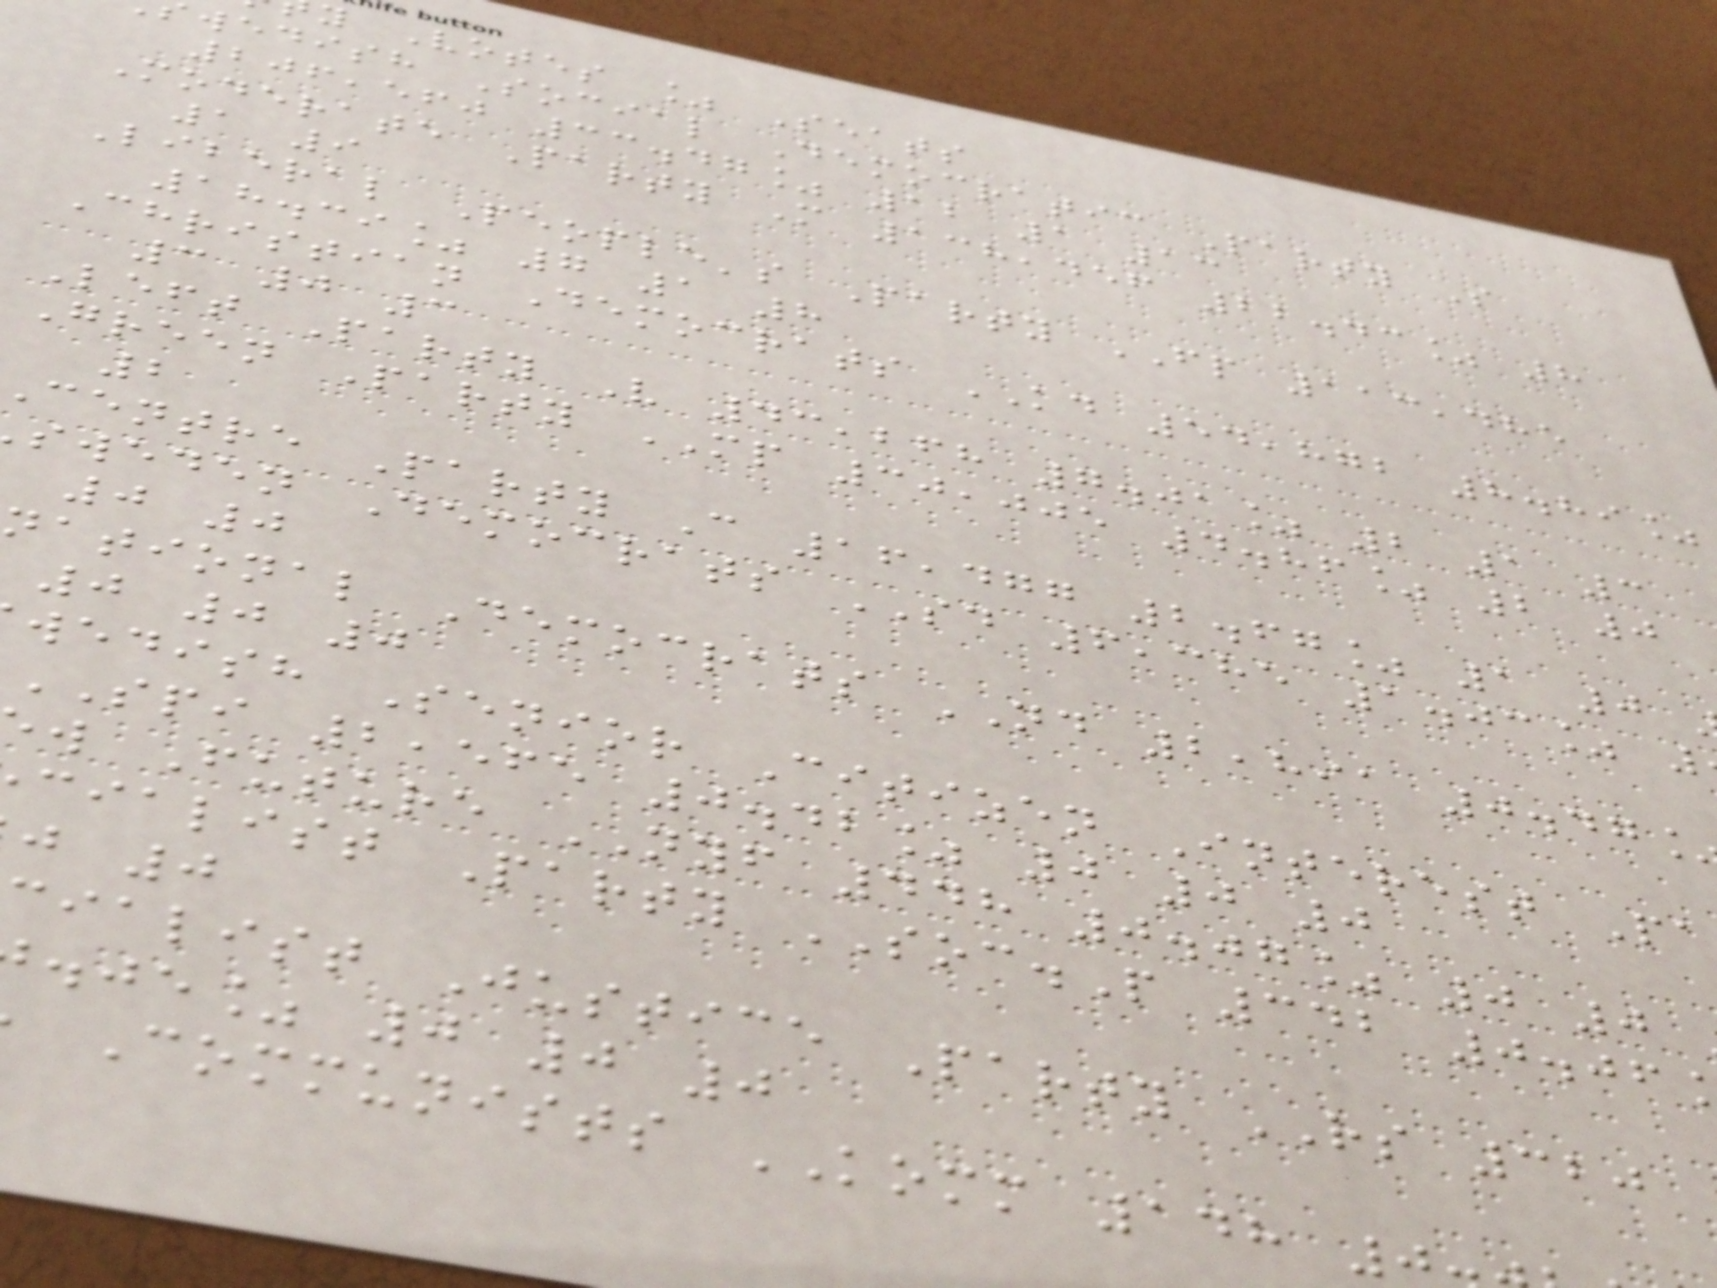y Votes % Seats
wedish Social Democratic Party S
206,560 33.47% 12 1 13
Moderate Party M 138,456 22.43% 8
1 9
Liberal People's Party FP 113,485
18.39% 7 1 8
Christian Democrats KD 54,872 8.89%
3 0 3
Left Party V 43,268 7.01% 2 1 3
Green Party MP 30,005 4.86% 2 0
2
centre Party C 16,477 2.67% 1 0
sweden Democrats SD 6,385 1.03%
0 0
national Democrats ND 2,891 0.47
0 0 0
wedish Senior Citizen Interest Pa
SPI 2,565 0.42% 0 0 0
w Future NYF 448 0.07% 0 0
cialist Party SOC.P 342 0.06
j 0
cialist Justice Party RS 320
.je% 0 0 0
Communists KOMM 148
